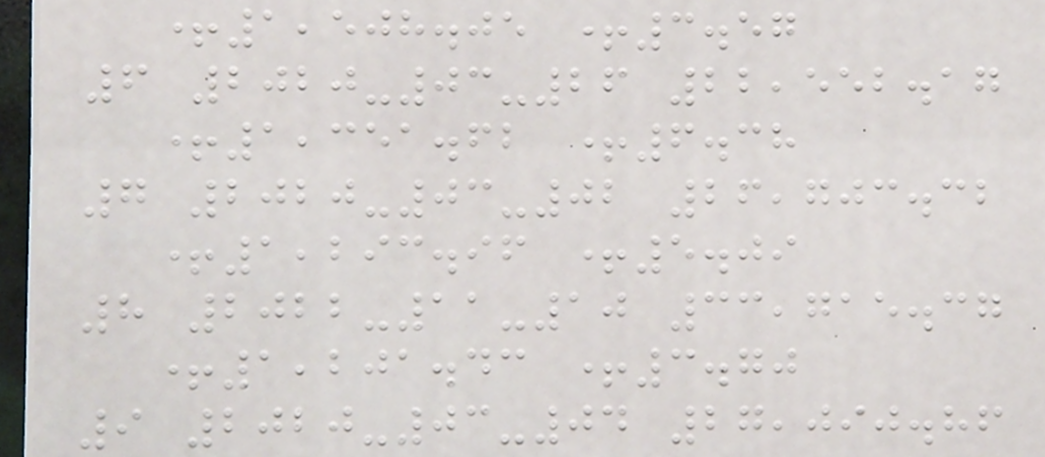+1,508.05 +3.57
6 2020-03-26 22,552.17
+1,351.62 +6.38
7 2020-03-02 26,703.32
+1,293.96 +5.09
8 2022-11-10 33,715.37
+1,201.43 +3.70
9 2020-03-04 27,090.86
